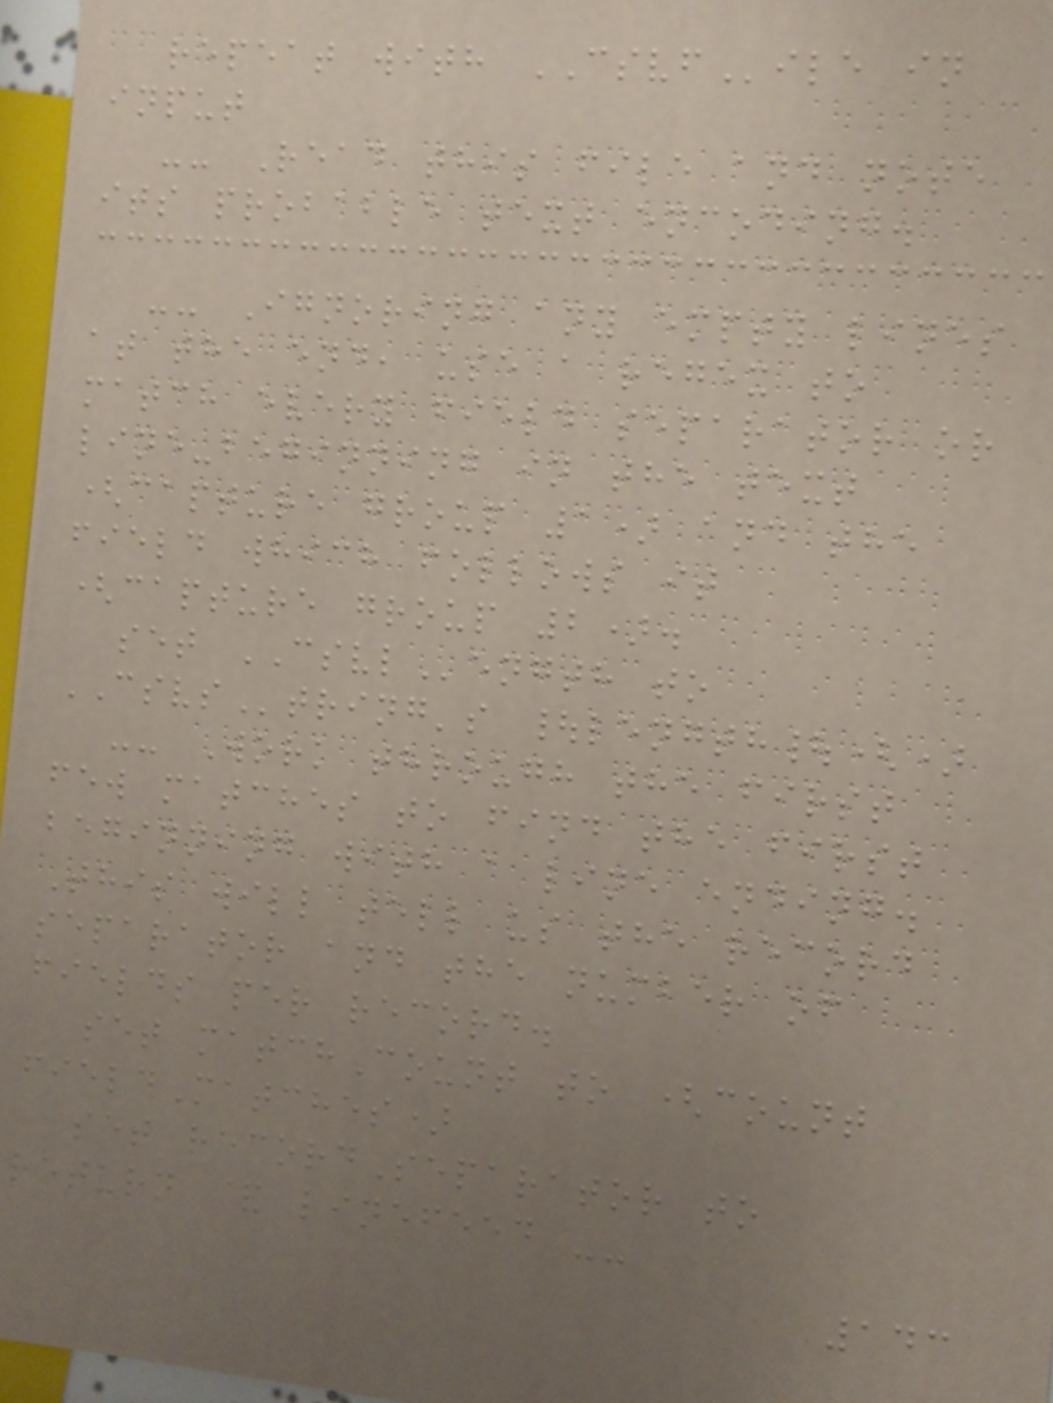repeat with CSVFile in
input
-- Read this file and note
its probable text encoding.
-- Ignoring any empty lines
at the end, use a regex to
match every field separator or
line-beginning in the text
(capture group 1) and the
field which follows it
(capture group 2).
set CSVLength to
CSVString's |length|()
-- Work through the first
few matches to find the first
beginning with a line ending.
This will tell us the record
separator and the number of
fields per record.
set matchCount to (count
fieldMatches)
set recordSeparator to
return & linefeed --
143
